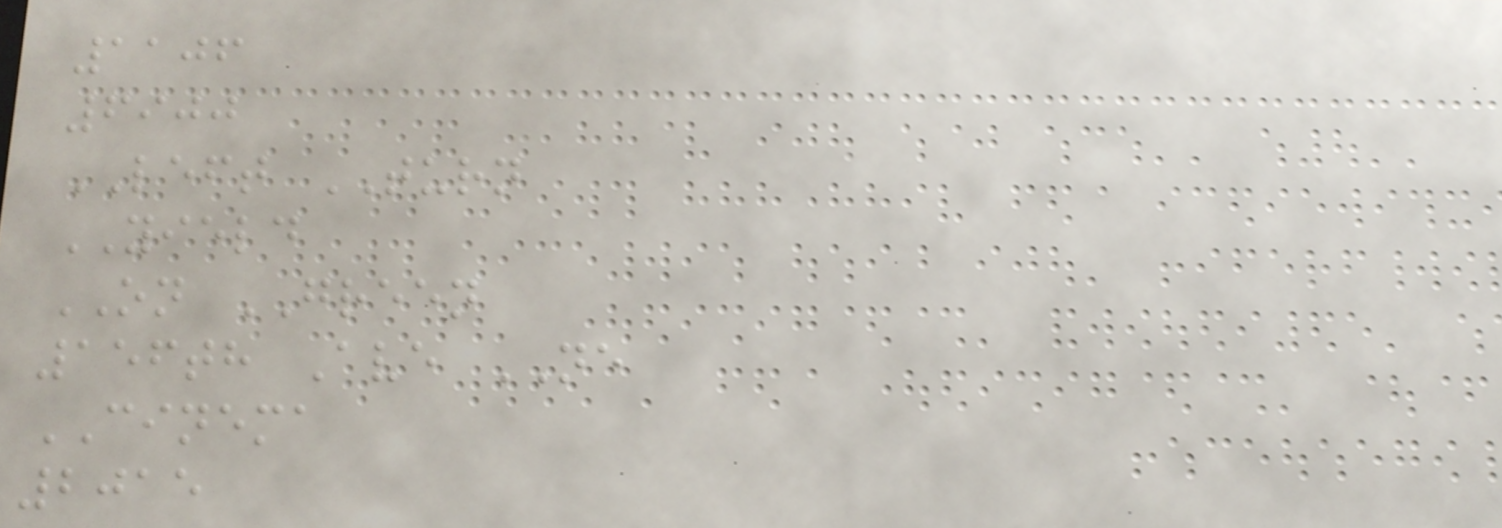1106
6900
LEFT TURN
YIELD
ON GREEN
156th Ave NE
CINEMA
2015
